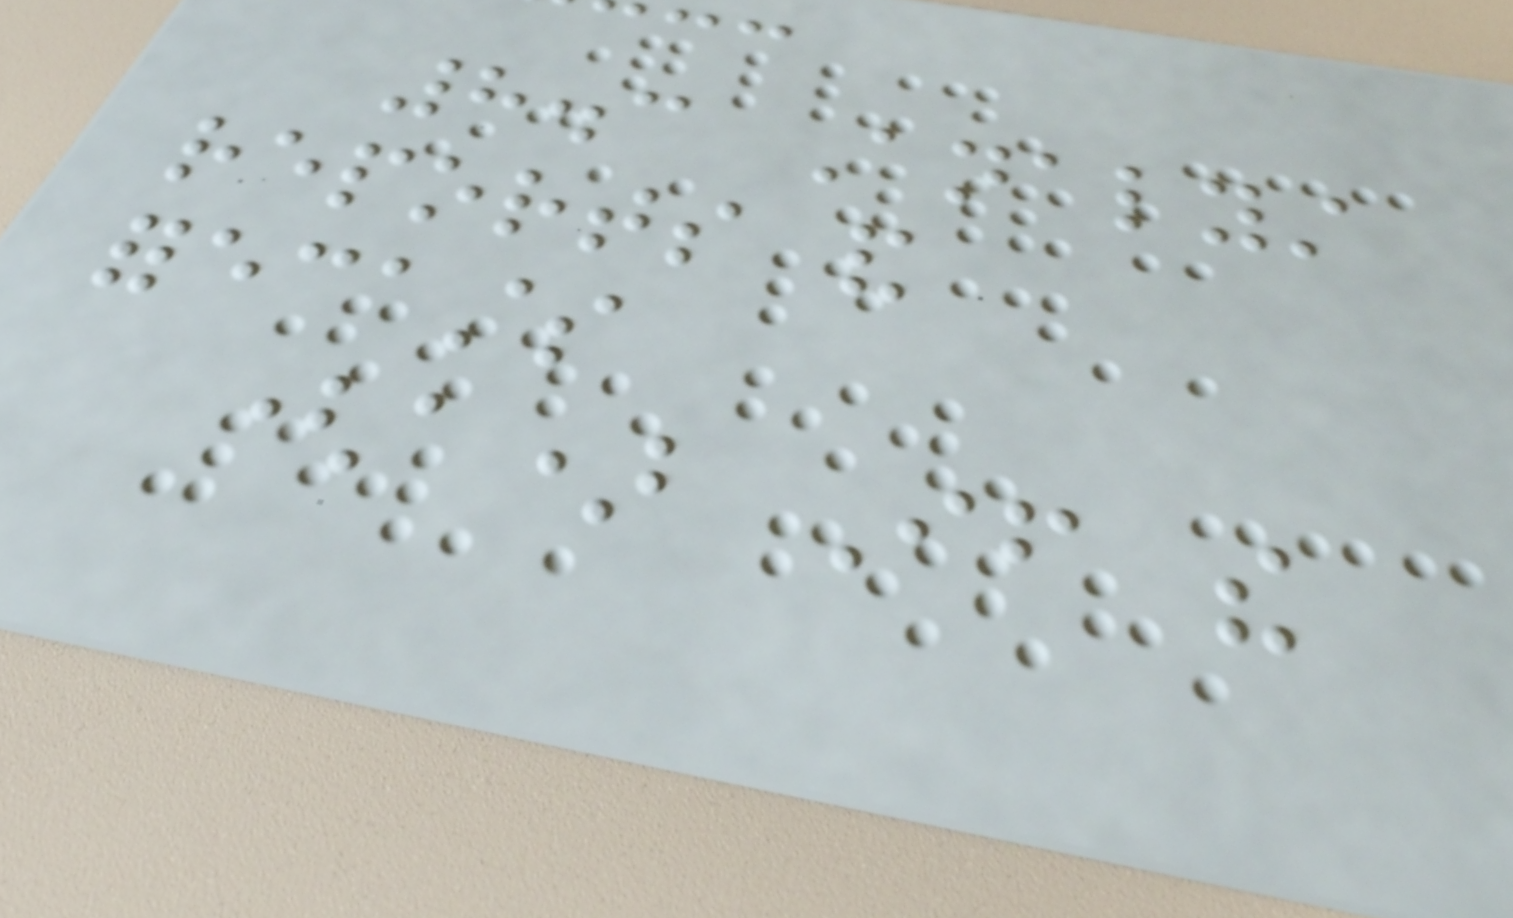8.3 Analyst
reports and
forecasts
(a) If the
